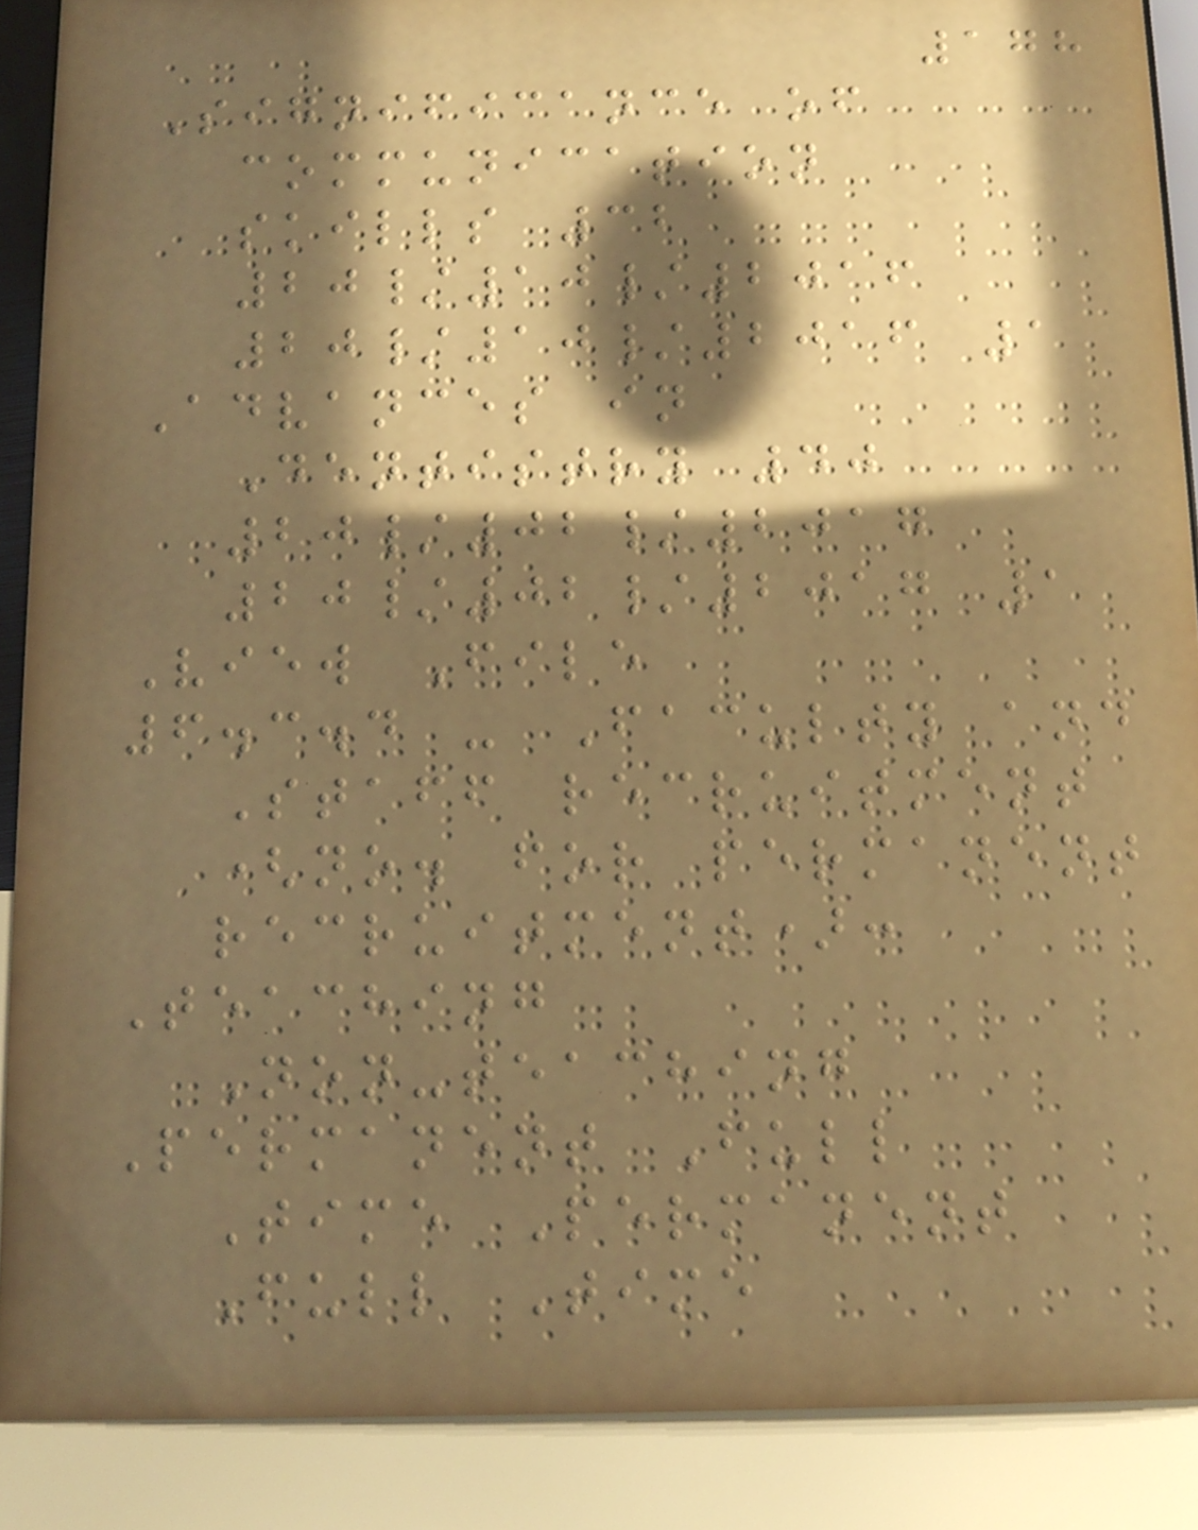178
Significance of
communication
skills 32
20/10/2016
20/10/2016 1
Advances in
Dentistry 40
20/02/2017
20/02/2017 1
View File
6.3.4 - Faculty and
Staff recruitment
(no. for permanent
recruitment):
Teaching
Non-teaching
Permanent Full
Time Permanent
Full Time
